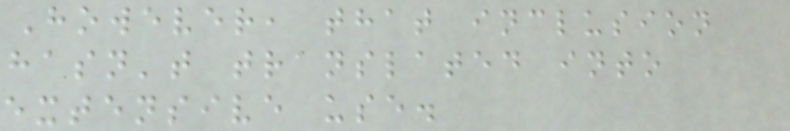However, that inclusion
hasn't translated into
extensive use.
